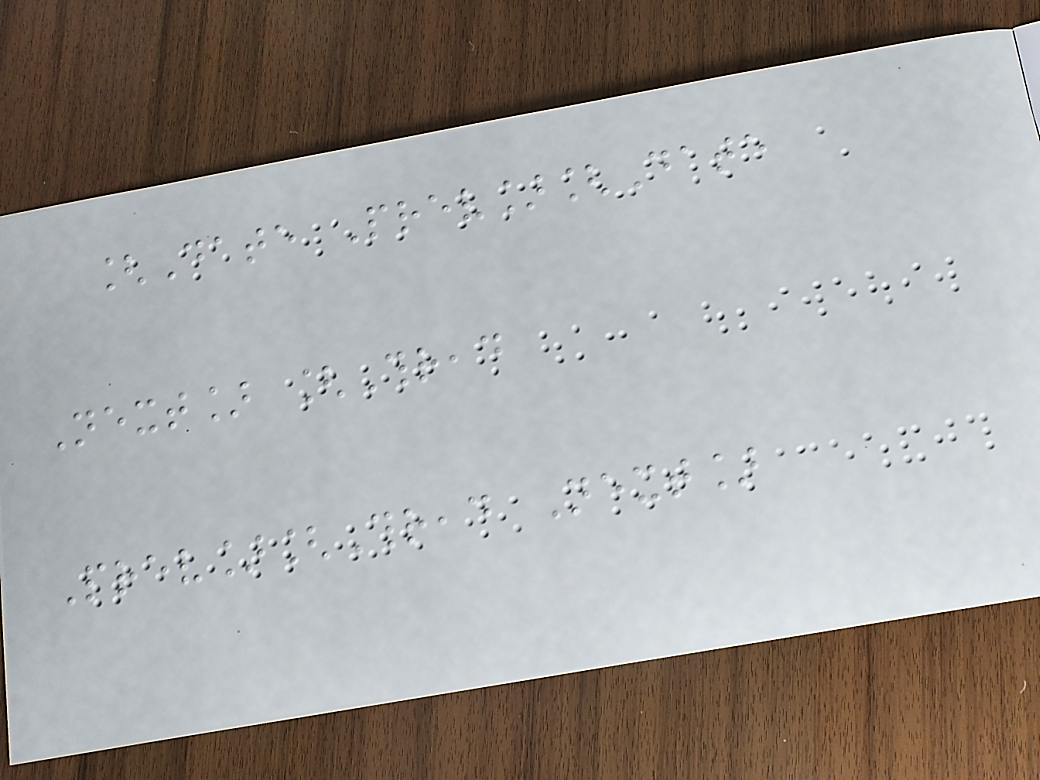[Date Prev][Date
Next] [Thread
Prev][Thread Next]
